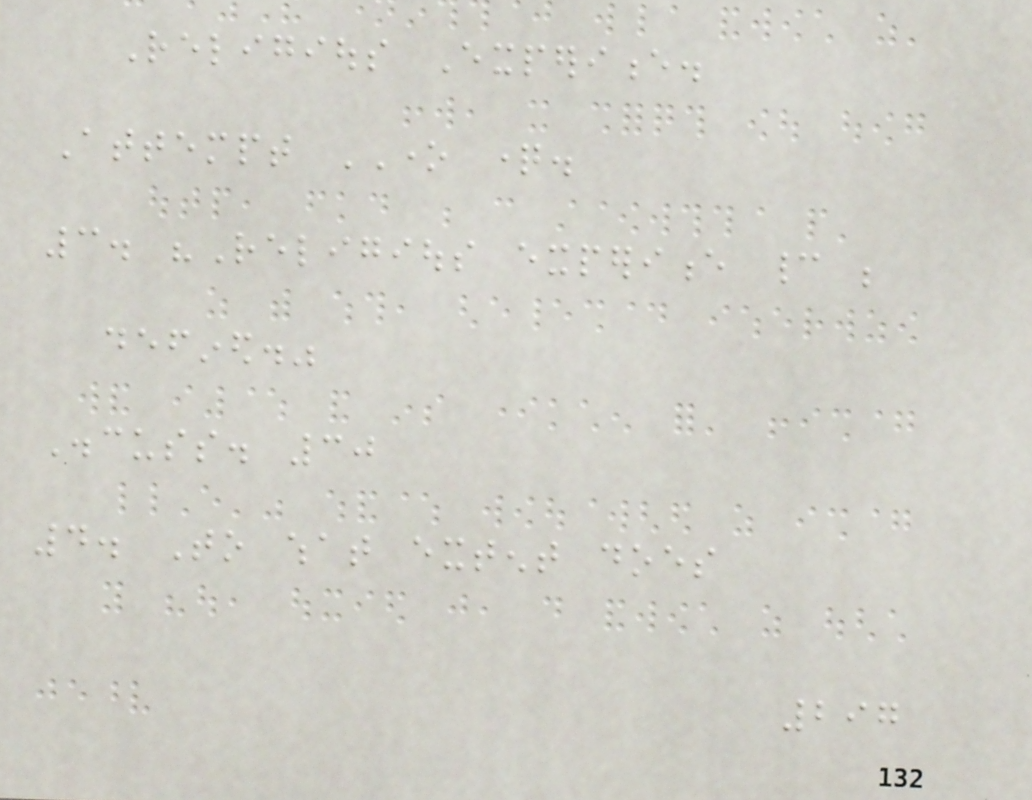Religious Experience.
Attempt ONE question.
3. "Religious experience cannot be
defined."
Discuss. 30
4. To what extent does
297
